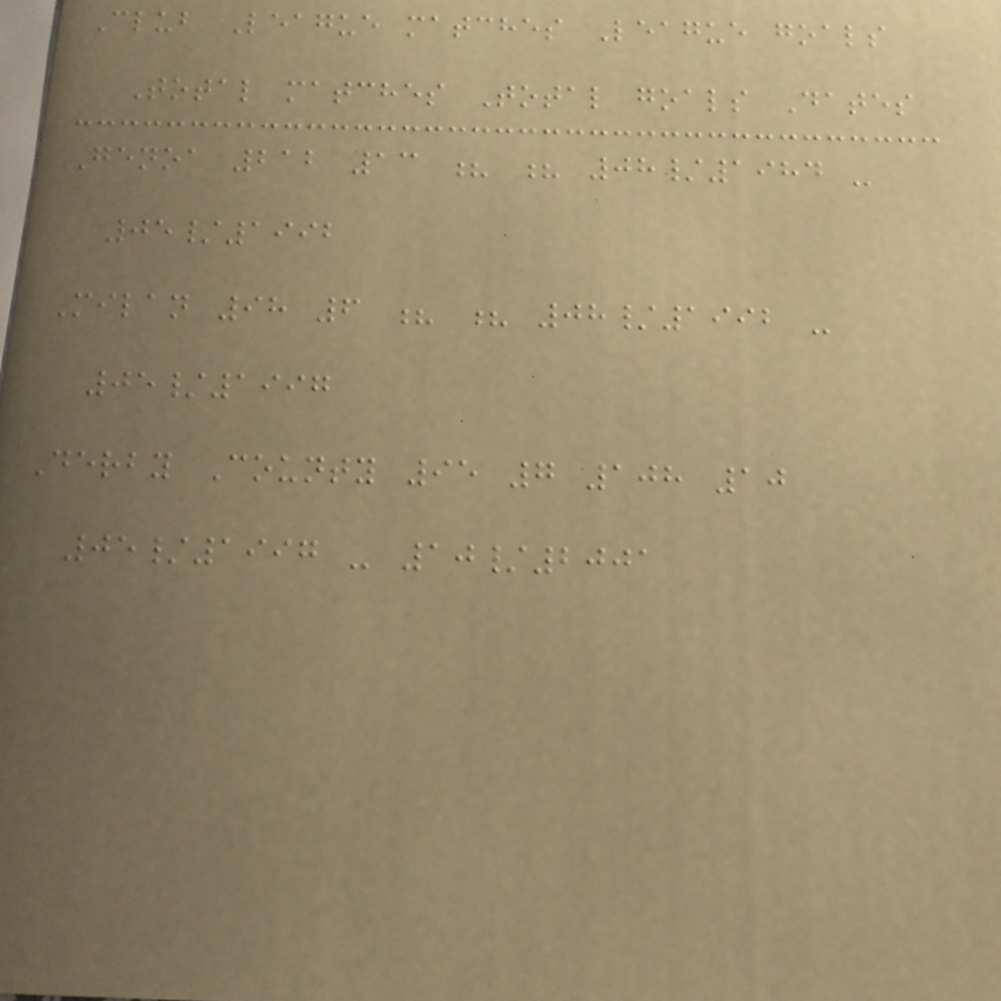Club League matches League goals
Total matches Total goals Dates
Genoa 212 13 ? ? 08/1984 -
05/1992
Milan 98 6 ? ? 08/1992 -
05/1997
Derby County 95 7 108 10
05/1997 - 10/2001
